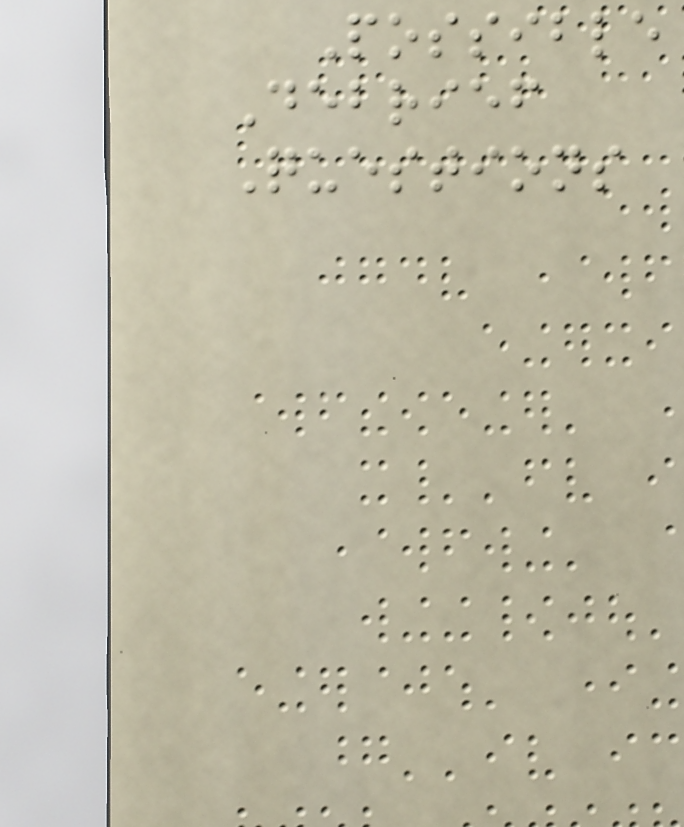Possible
Debrief
Questions
